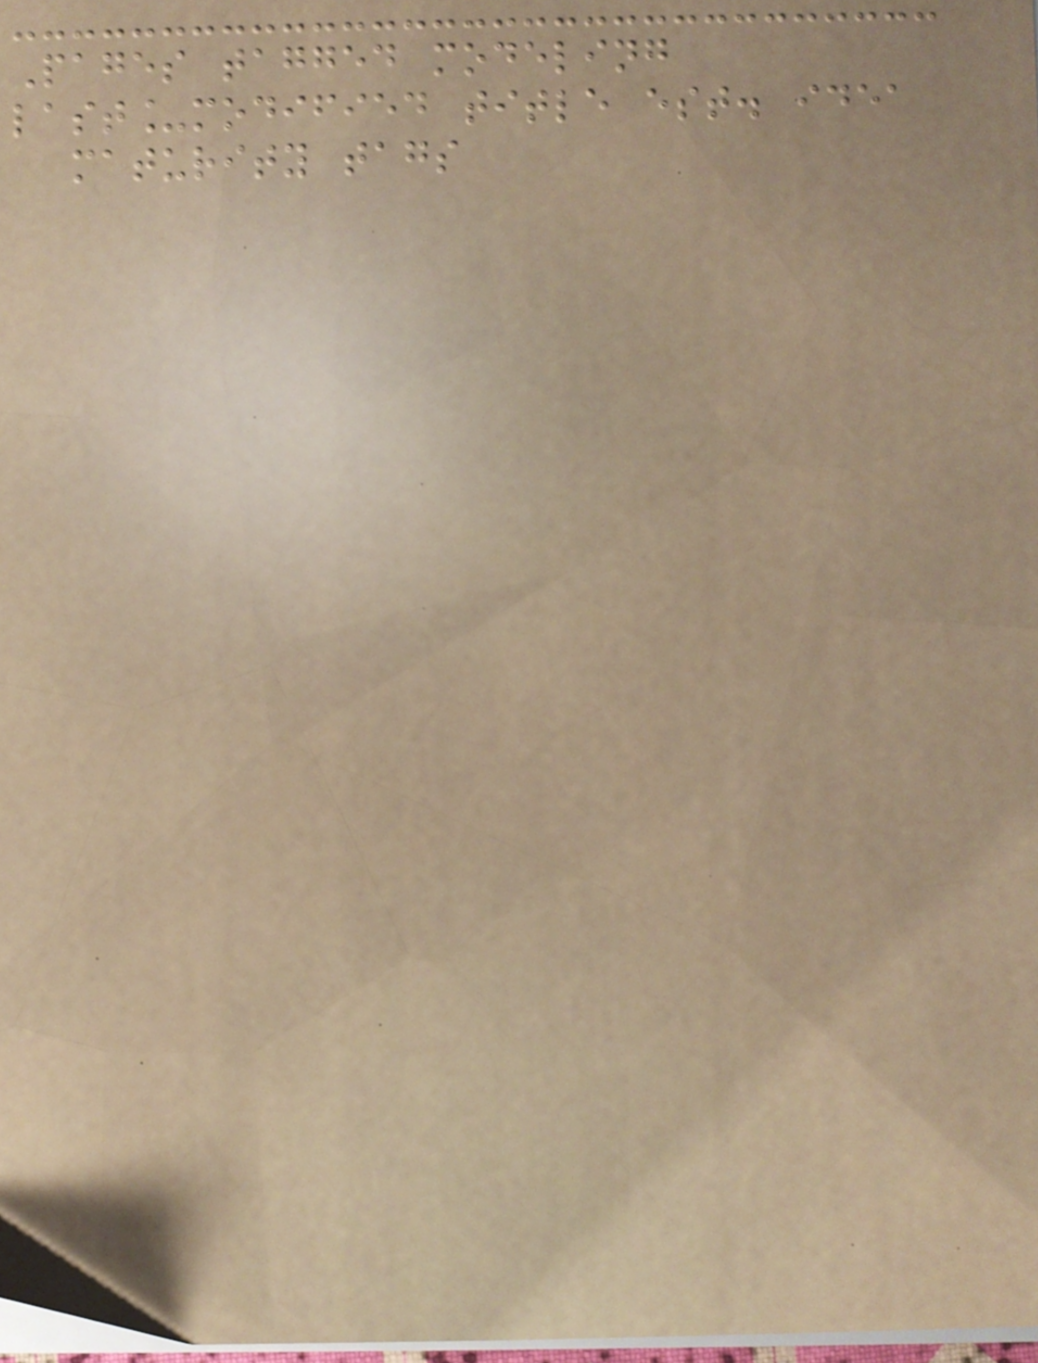Pages tagged modeling
last_modified title est. idea
maturity tags
